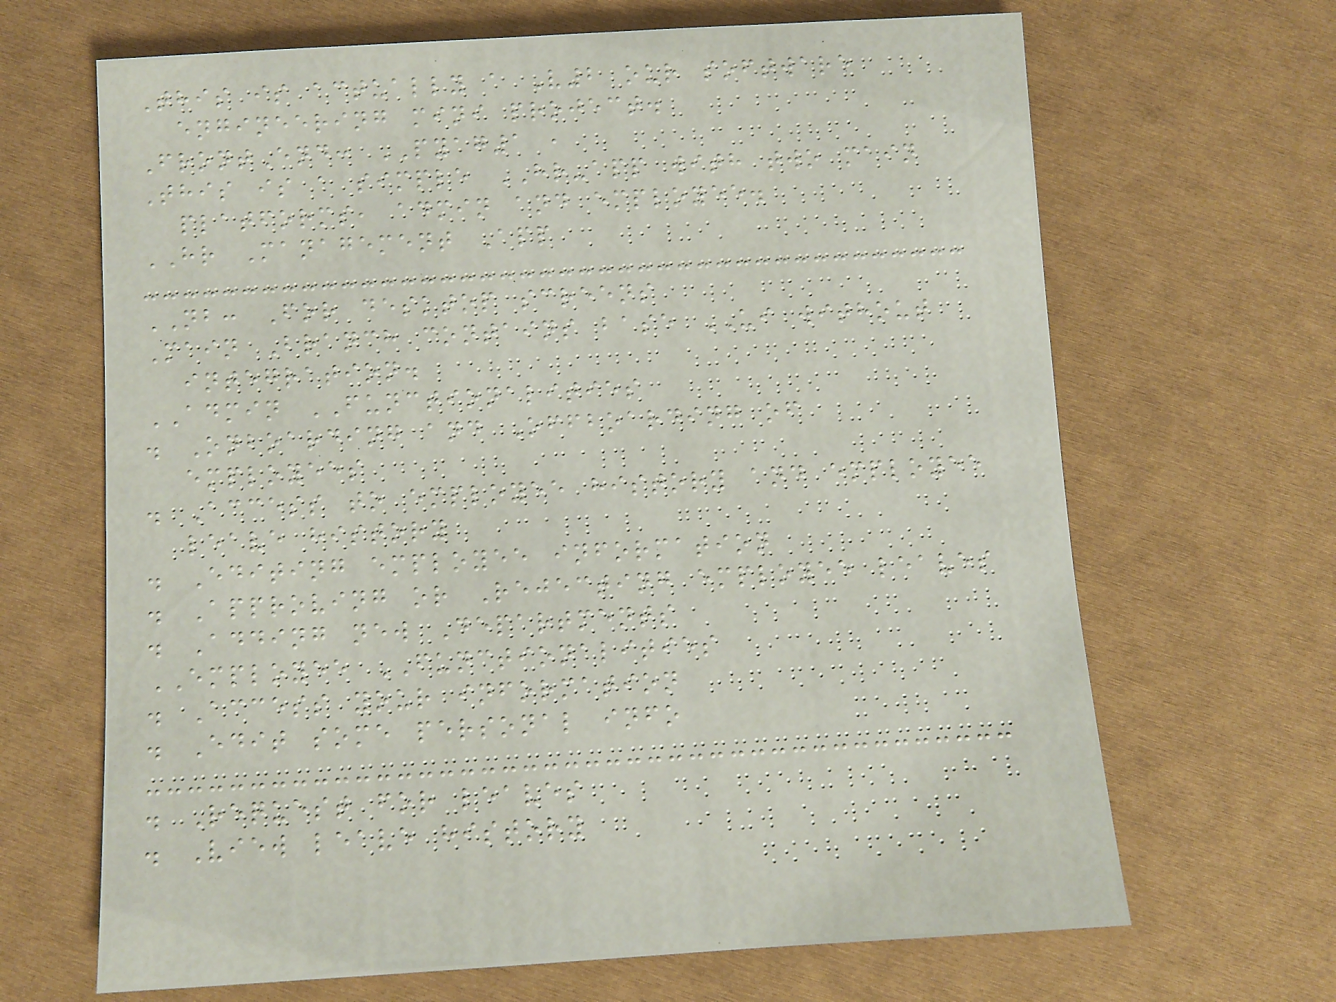This is actually a V2 our software
engineering mini project.
FrontEnd: PYAG1 ,
This is a simple HR-app with two main
platforms, admin and employee.
HR Management App
NB: For desktop screens
Main Branch contains base UI without
integration.
ADMIN FUNCTIONALITIES
. Onboarding and Offboarding of
employees
. Access to employee history and employee
leave history
. Editing employee information
. Approving or Rejecting employee leaves
. Adding new Departments
EMPLOYEE FUNCTIONALITIES
. Access your information
. Edit some personal info
. Request for leaves
. View leave history
